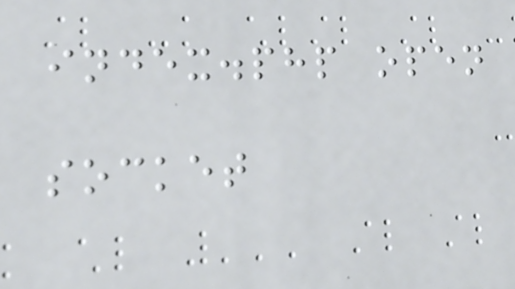index.php open
socket
